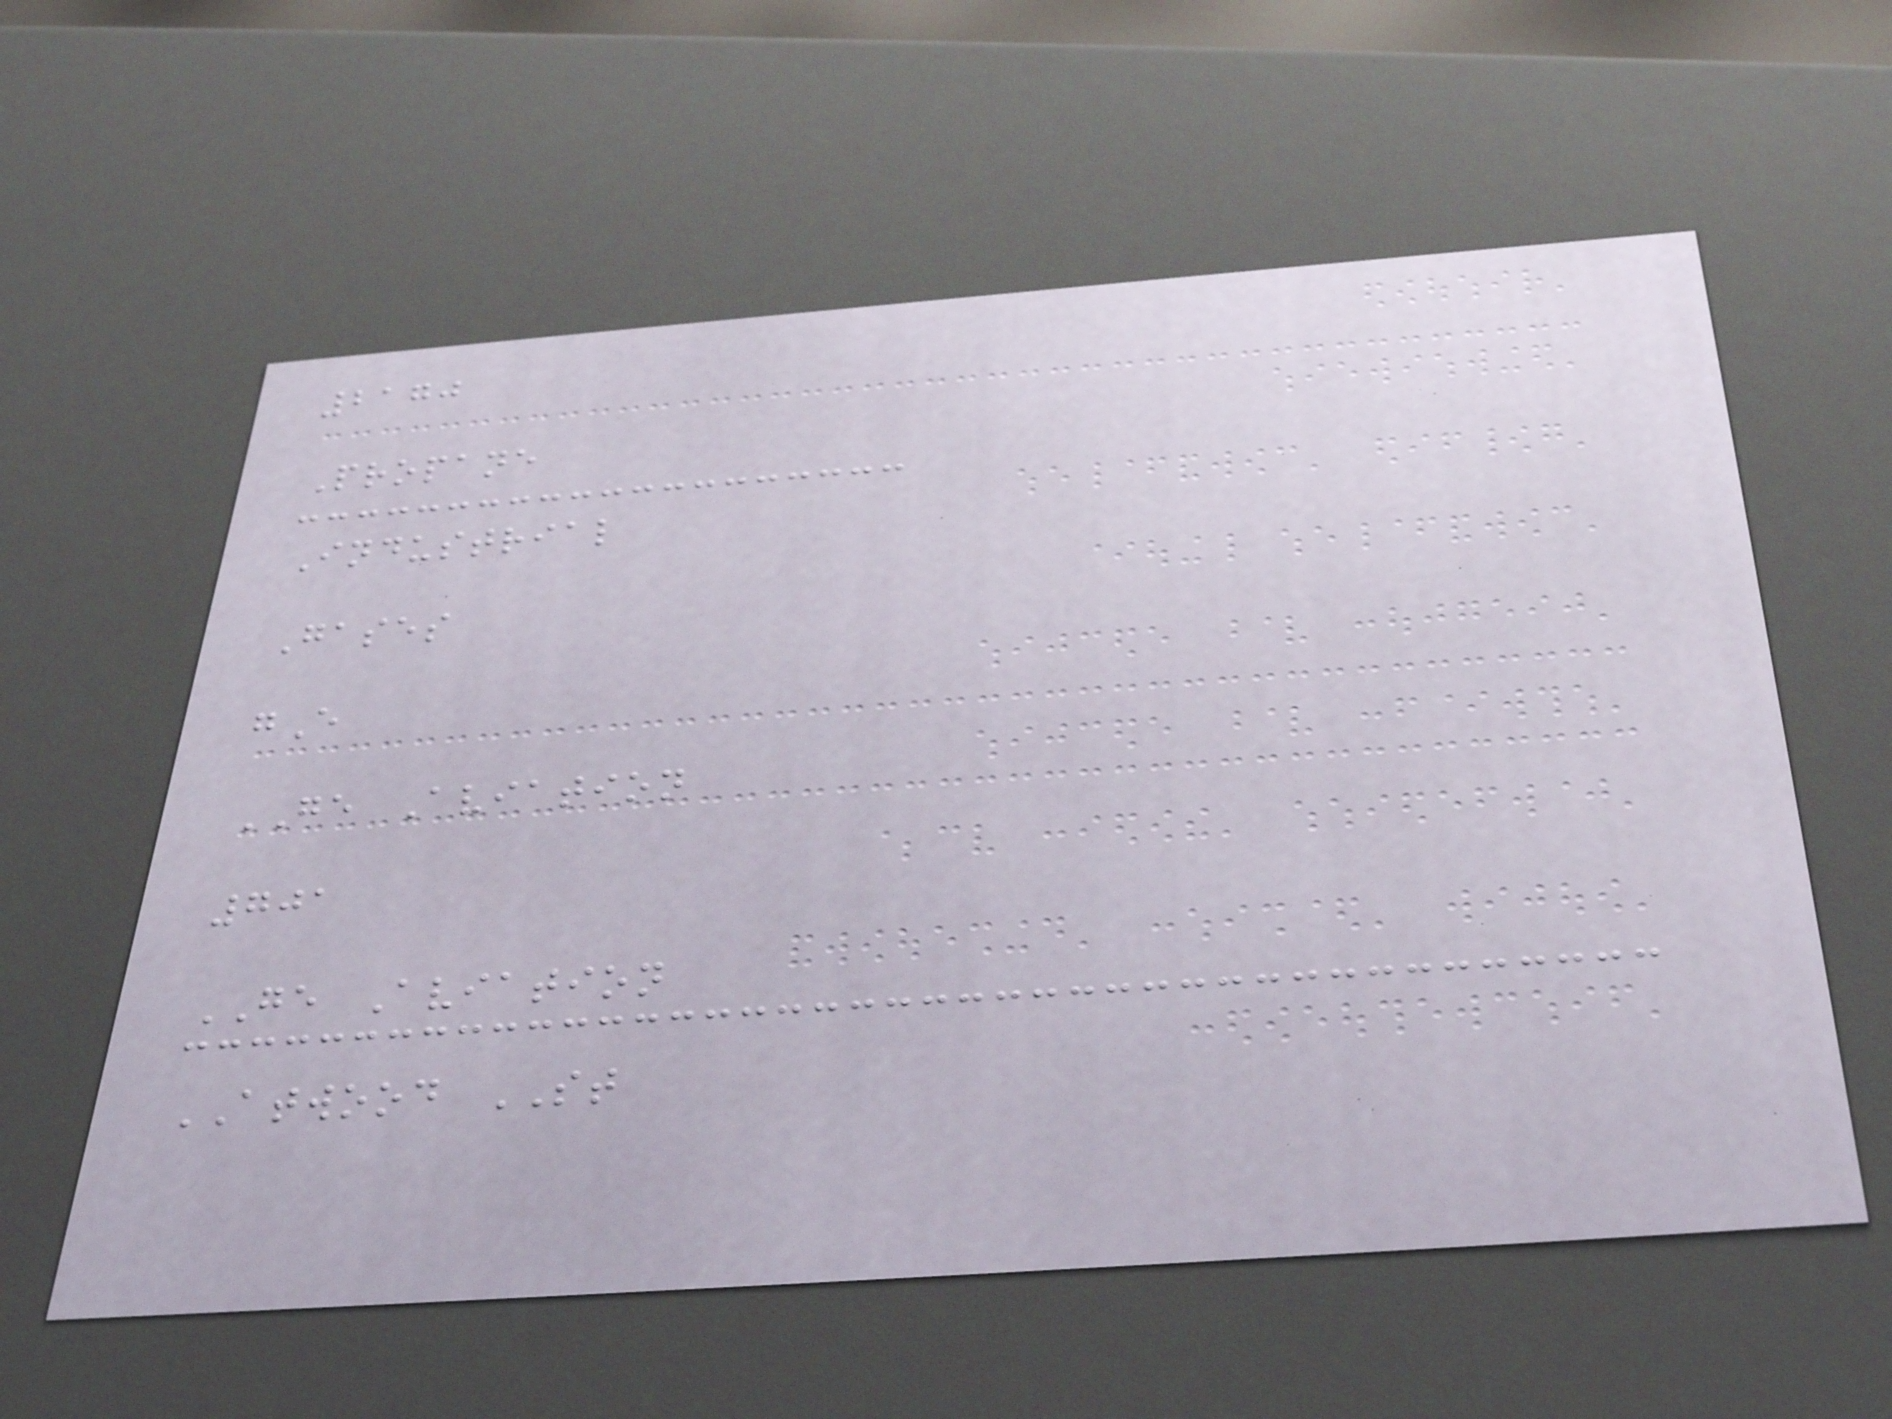2170
Propane
Industrial
Gases
gE
GE Aviation
701
GE Aviation
ATWOOD ST
